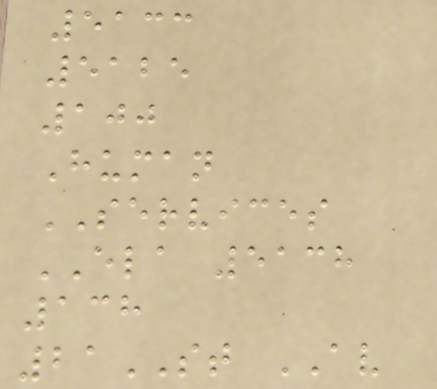5133
5125
100
Human
SERVICES
ELA 5138
138
21ST AV
